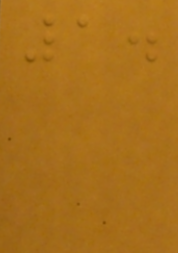1.
